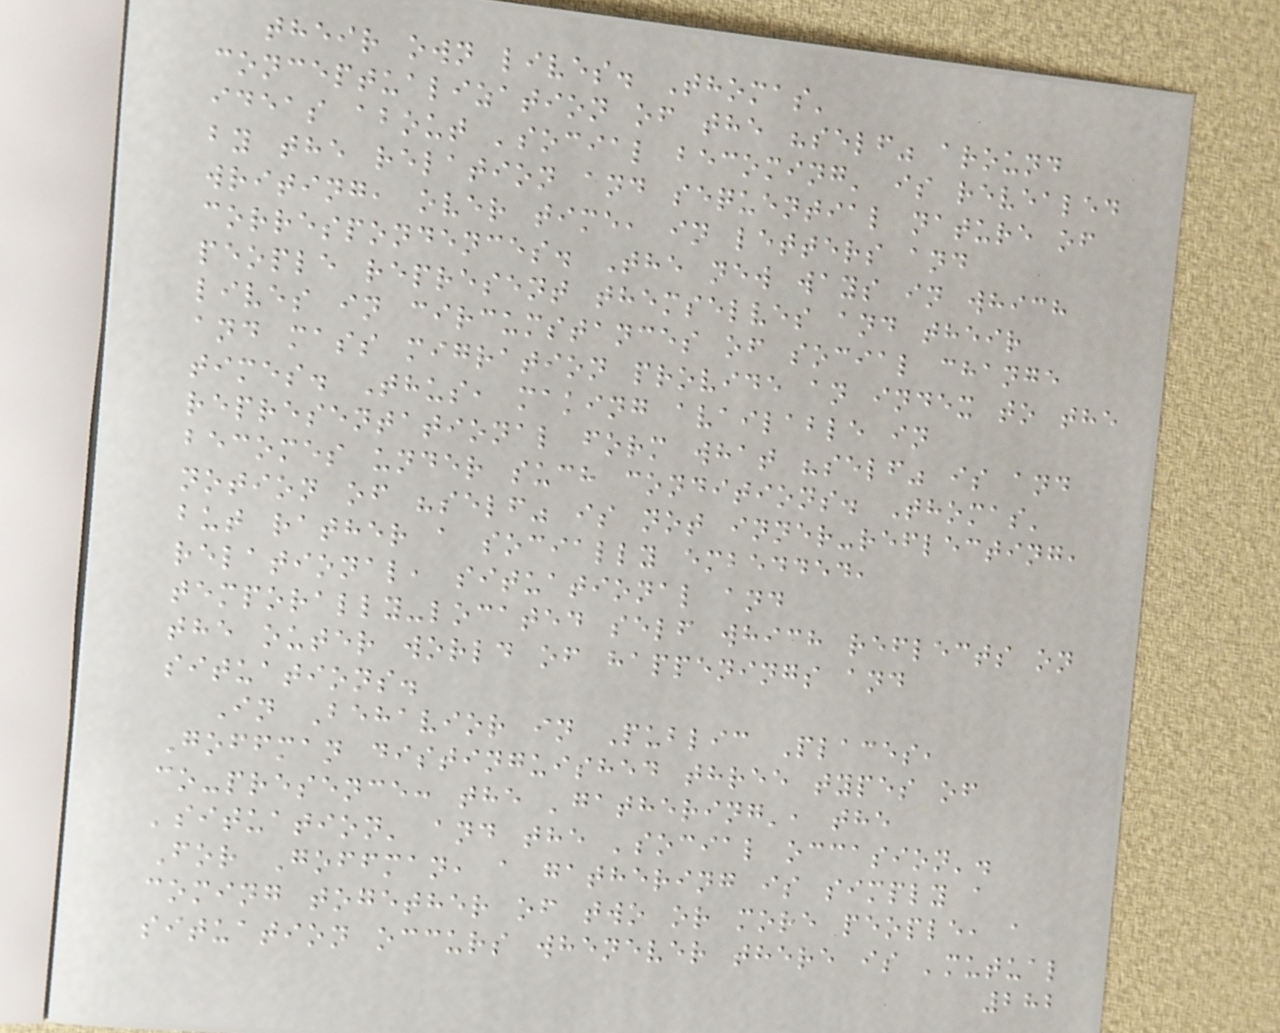their own lives. Thomas'
conceptualization of the "self" around
ideas about 'social becoming' is revealed
by the relation and sequential nature of
writing, over time, in letters and
correspondences. The new ways in which
people represent themselves and their
lives in circumstances of social change
and mass migration provide an index to the
times. Thus, making available in
representational form what "self" is and
becomes under such conditions. Thomas'
notion of "self" is not inner-reflecting,
but rather a socially embedded,
relational, situational and
temporally-located self which reflects on
the outer world of happenings and
situations.
In Behavior in Public Places,
Goffman distinguished three types of
co-presence: the 'gathering', the
'situation' and the 'social occasion'.
For Goffman, a gathering is simply a
coming together of two or more people, a
situation occurs whenever there is 'mutual
282
